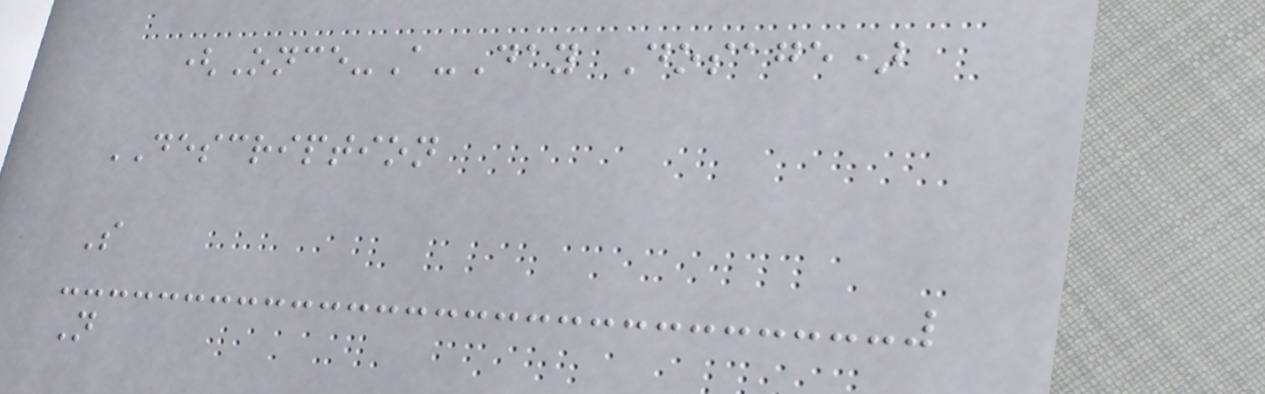(Once-A-Day Dosage)
DESCRIPTION
S
N
